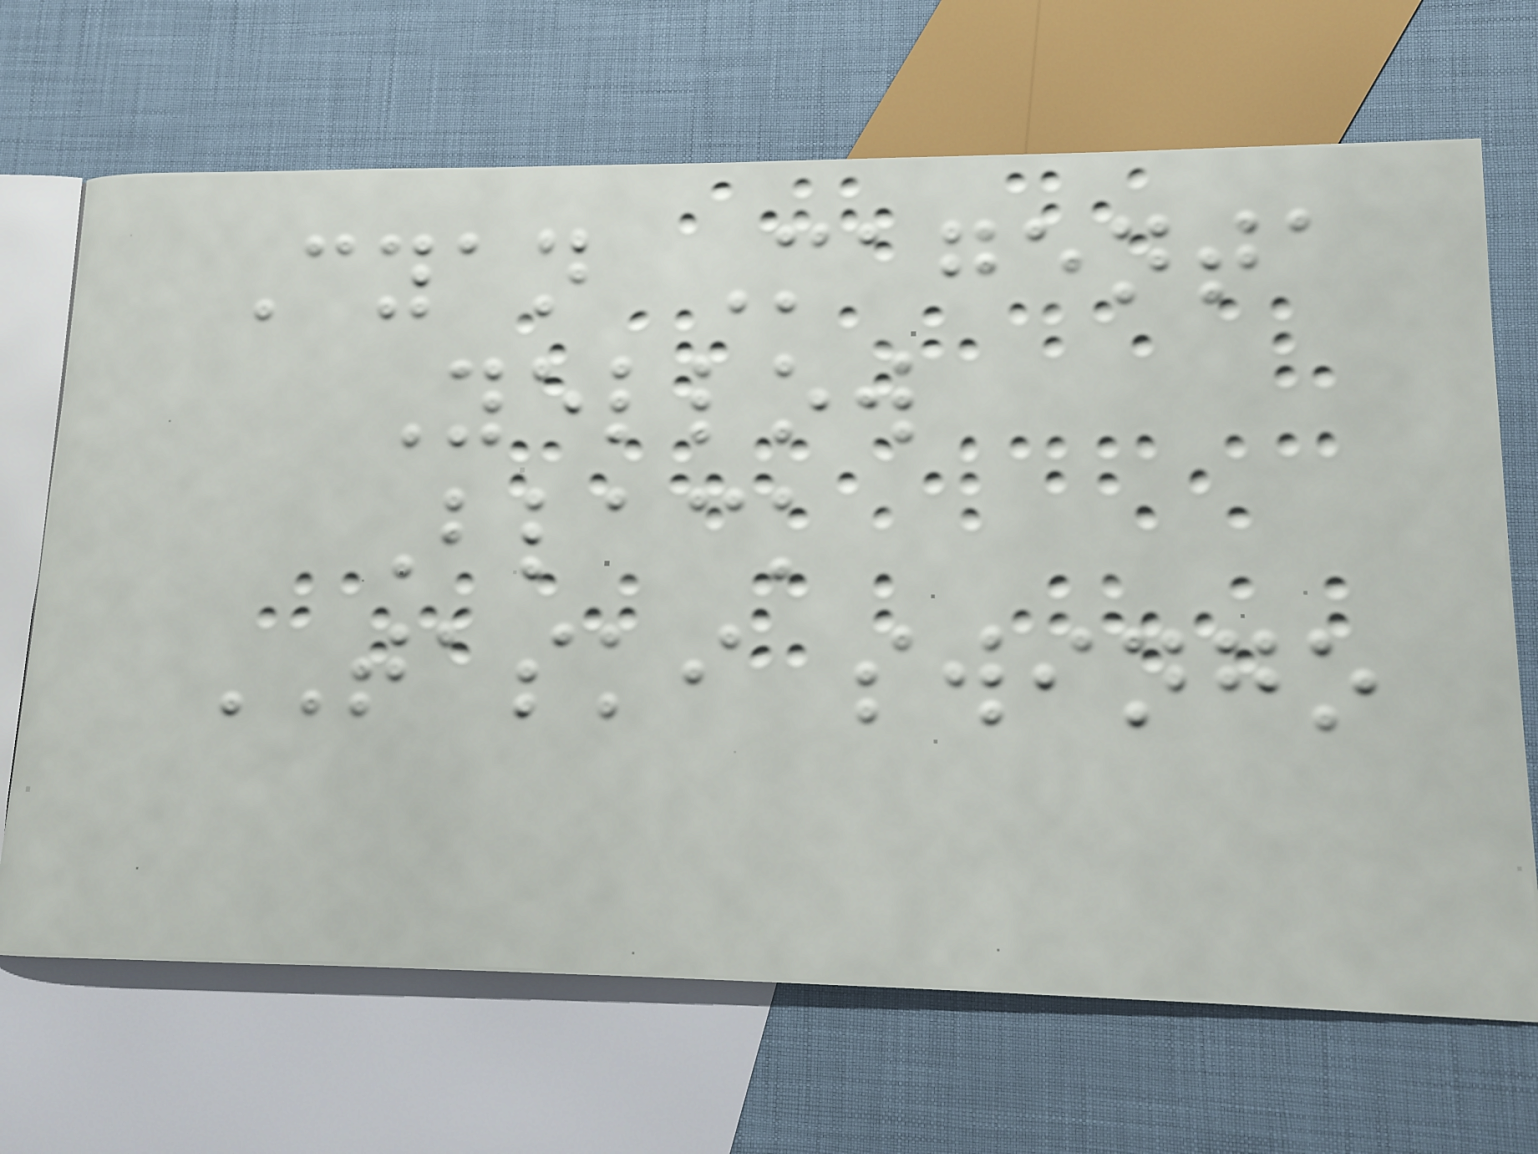Cyan Magenta
Yellow
Black
TASKI swingo
